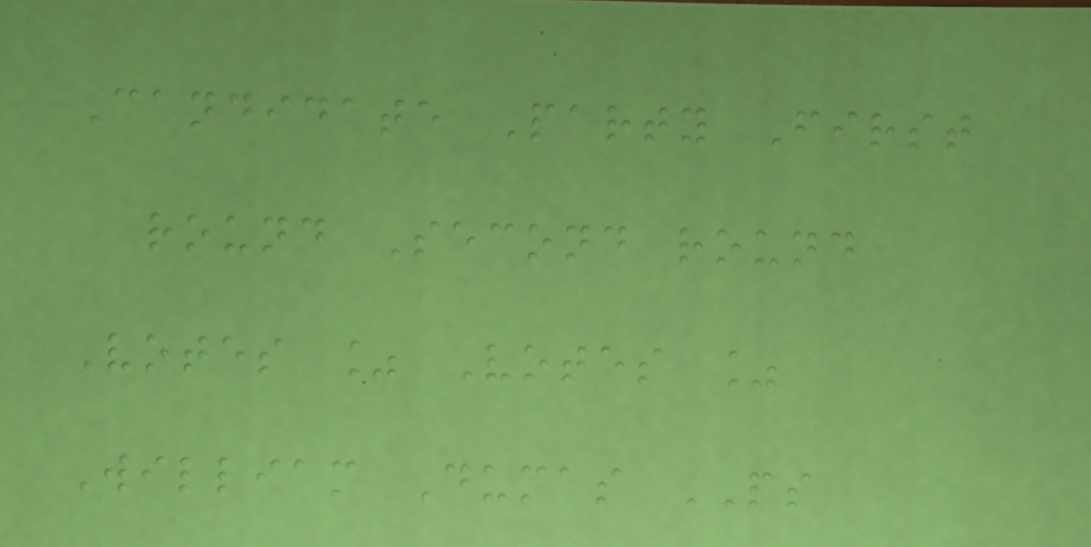Candidate Party First
round Second round
Votes % Votes %
William Dumas PS
